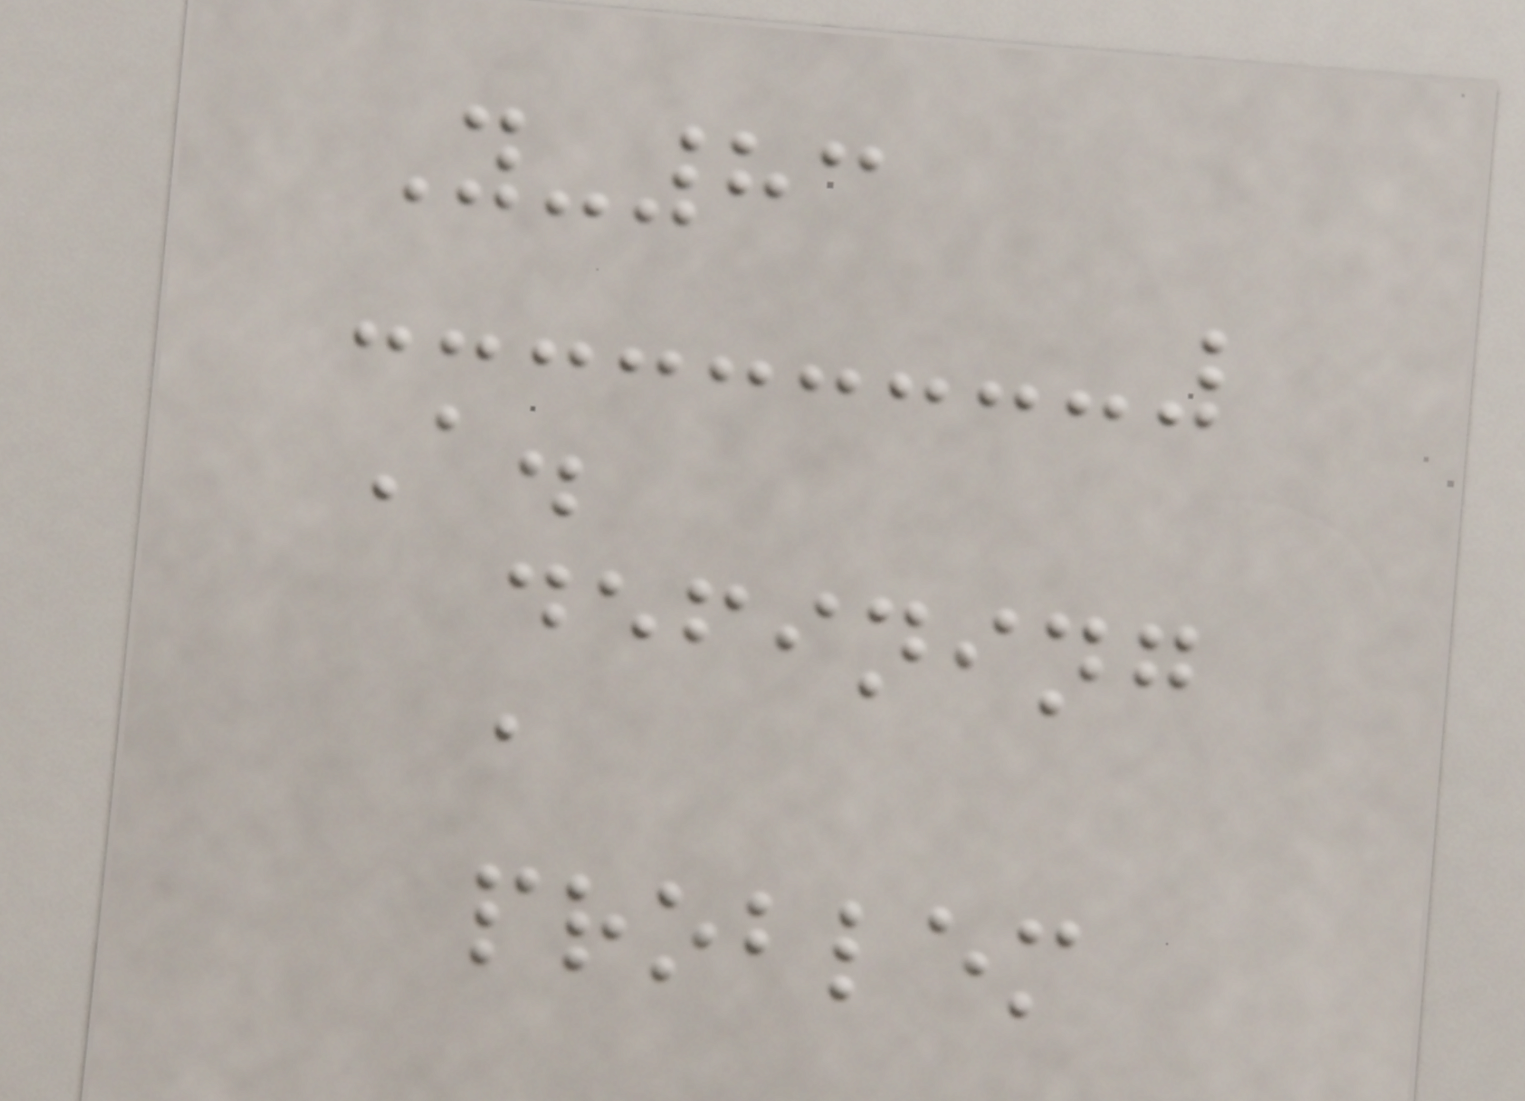Y-83
A.
defining
a
problem
